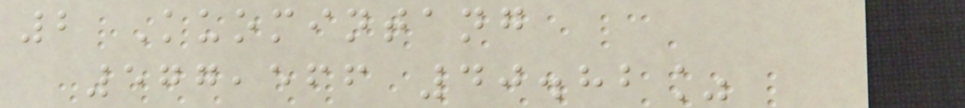2 Kuomintang
577,566 40.82%
